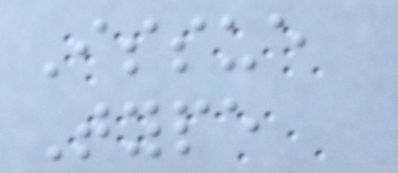Issue
Type
